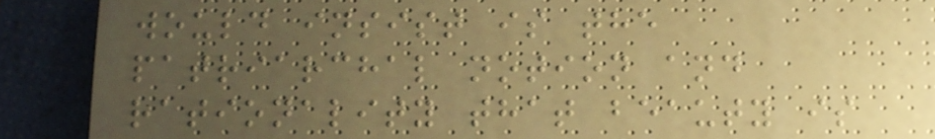would insist is the
patriarchal notion and
rationality that beauty is
